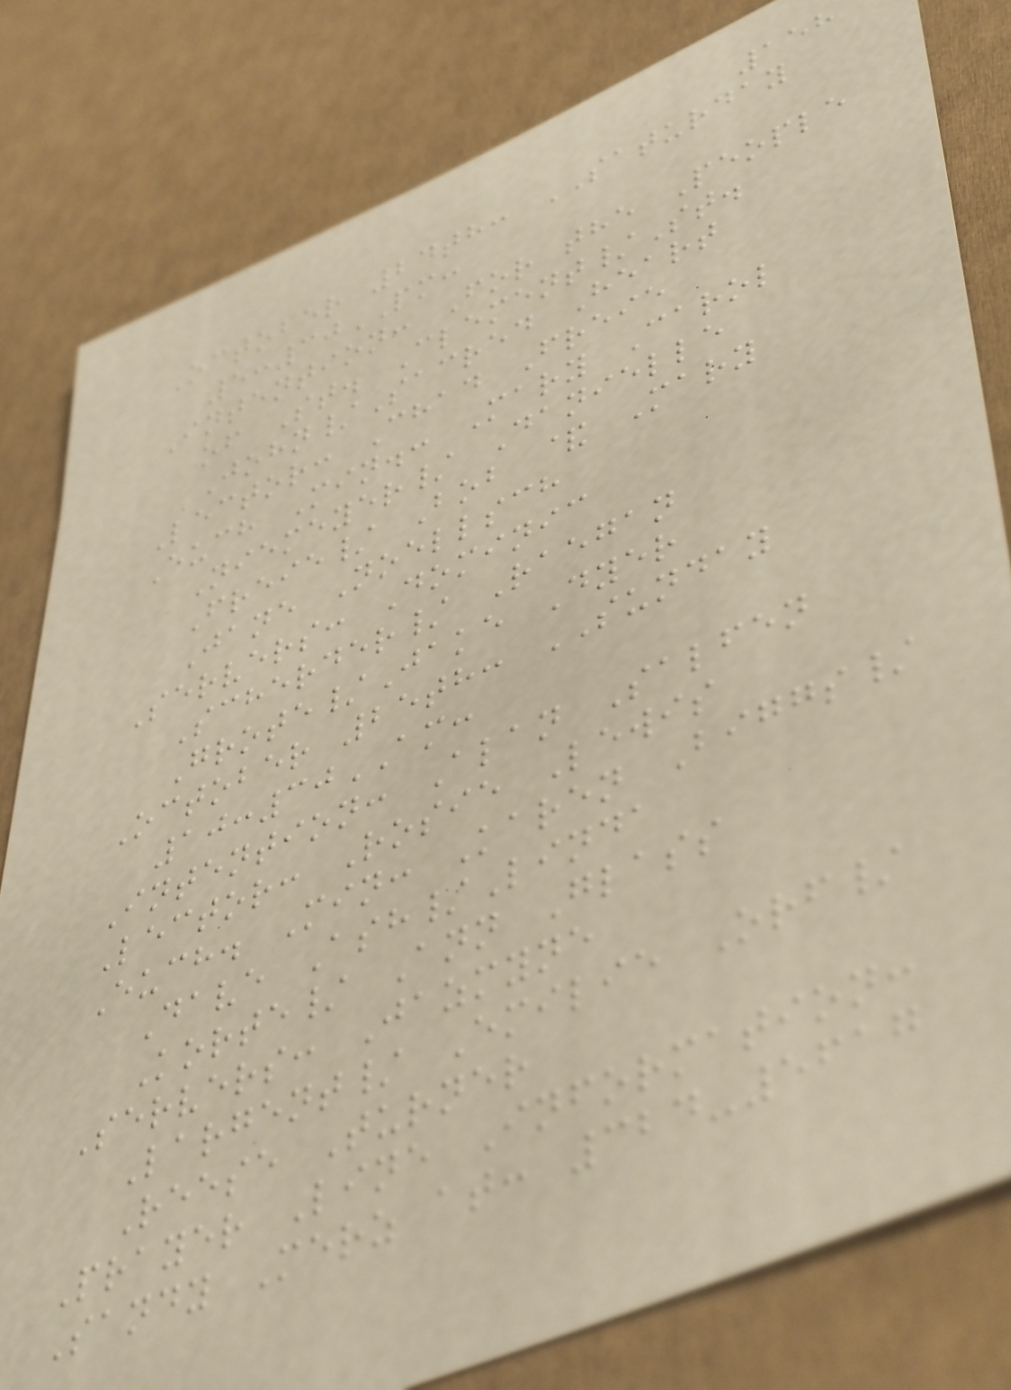158
October 24th: SATURDAY
5:30PM:
Intention: For the People
of St. Clement/St.
John/Sacred Heart
Lector: Chad Freie
Euch Min.: Mary Carol
Niemeyer/ Danielle
Freie/ Bob & Mary
Jane Noellsch
Servers: Dominic
Scherder/ Raegan
Grote/Jake Dyer
October 25th: SUNDAY
10:30AM:
Intention: Alan Salfen
Lector: Rosie Lewis
Euch. Min: Karen Biggs/
Dave Ash/Linda
Korte/ Ann Glass
Servers: Jazmyne
Largent/ Emilie Orf/
Reese Turner
Prayer Line Information:
Sandy Merz at: 324-5617
